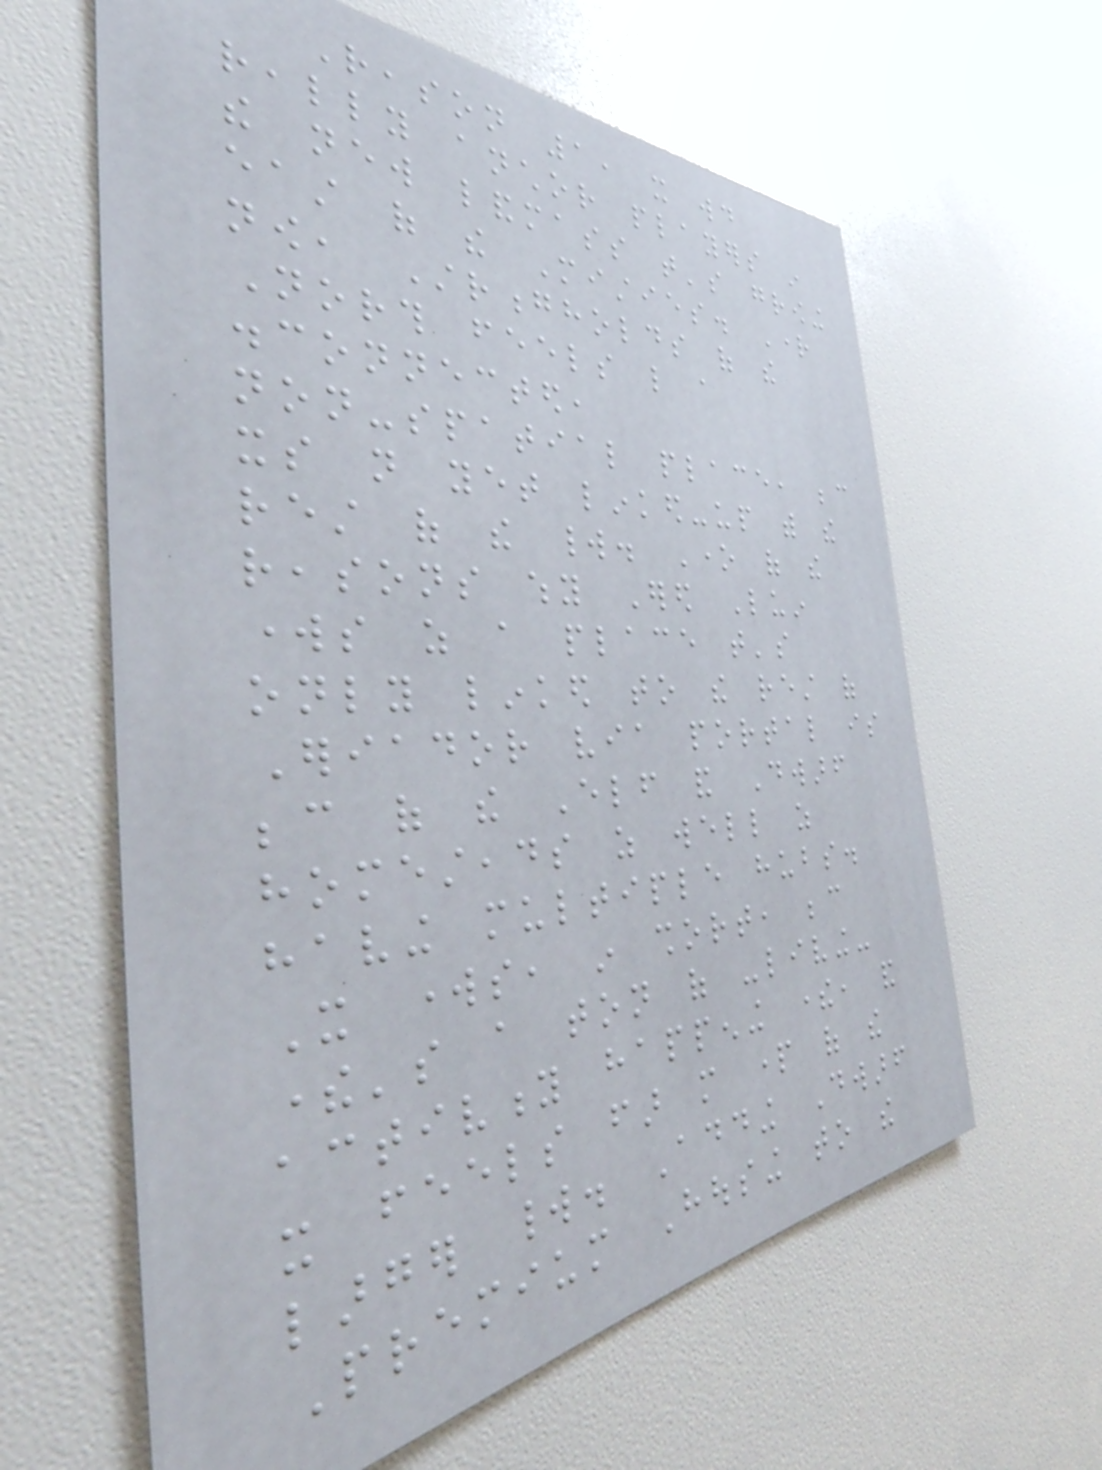Reason 1, it would
really anchor players in
the new landmass that's growing
east of the Misties. Right
now, Strongholds of the
North feels like a
disconnected,
non-spatial place, because
its not yet linked-up with the
rest of the world. One of the
reasons why Ered Luin
works as a place that's
only linked to the rest of
Eriador via portal is
because of the Elf and Dwarf
homesteads as well as
having multiple hubs.
It works, in short, because
there's a ton of -living-
activity happening there, and
it feels far more part of the
larger world. Adding Dwarf
Premium Housing to the
